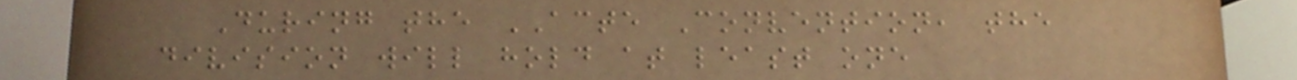During the ACTE Convention, the
division will hold at least one
